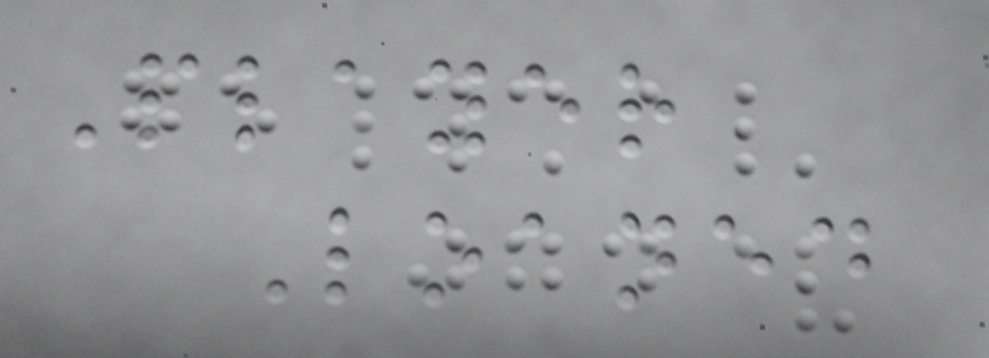Player
Loaned
